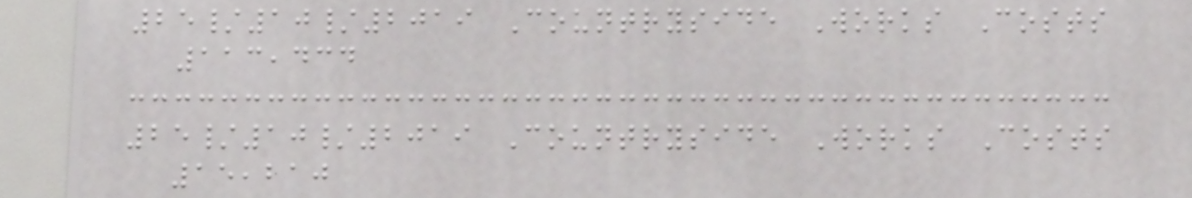25/10/2019 Countryside Works Costs
113,434
25/10/2019 Countryside Works Costs
15,210
